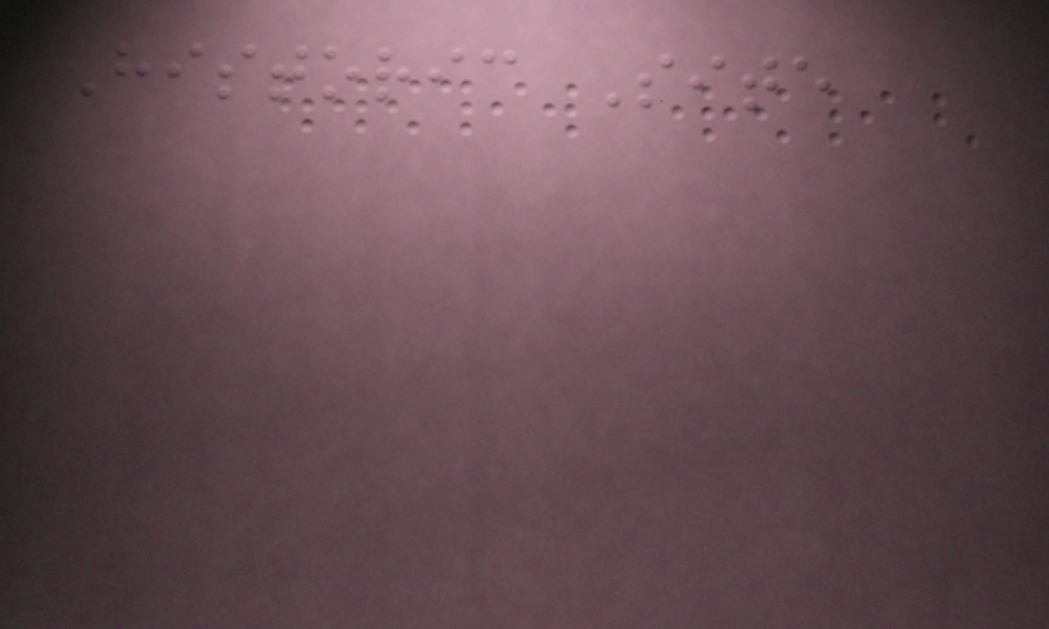Historic Site
